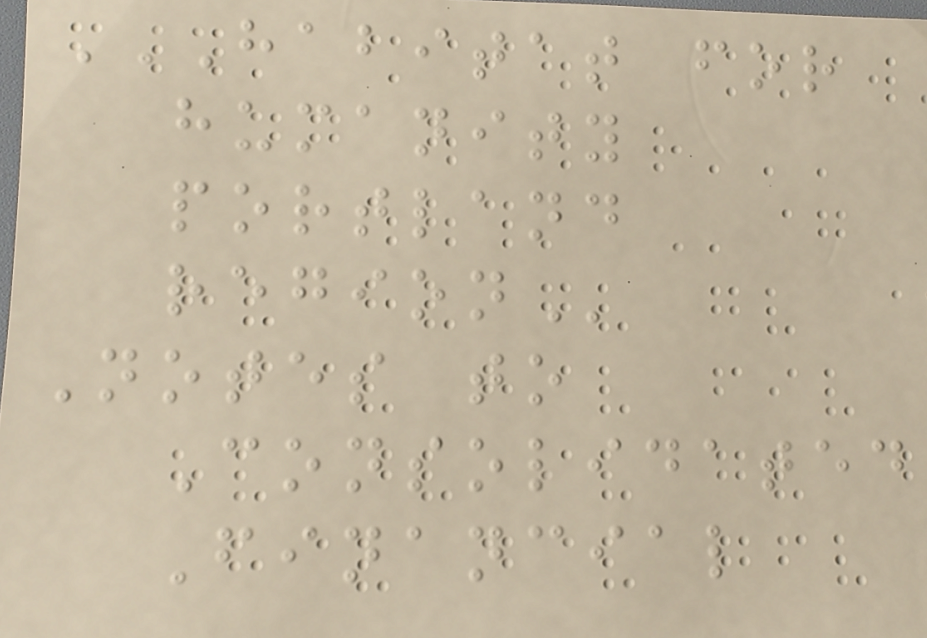HABITAT FOR
HUMANITY
PORTLAND
REGION
Notes to
Consolidated
Financial
